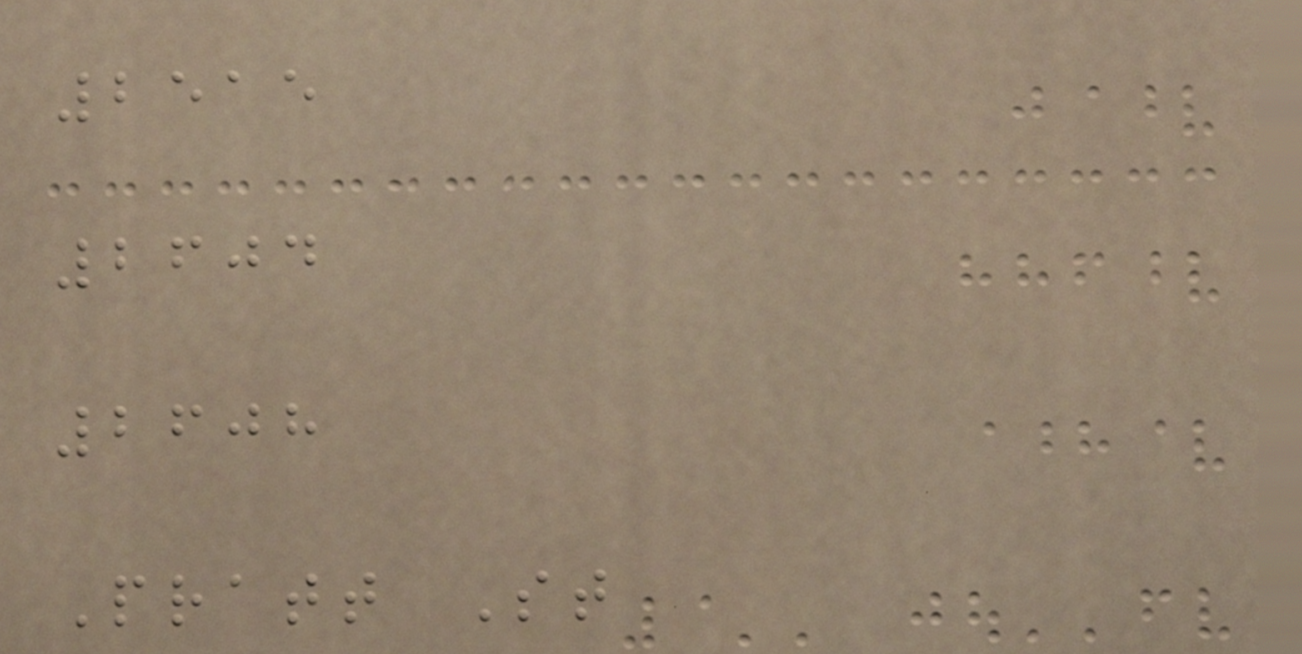2515
2604
2608
Pratt St
